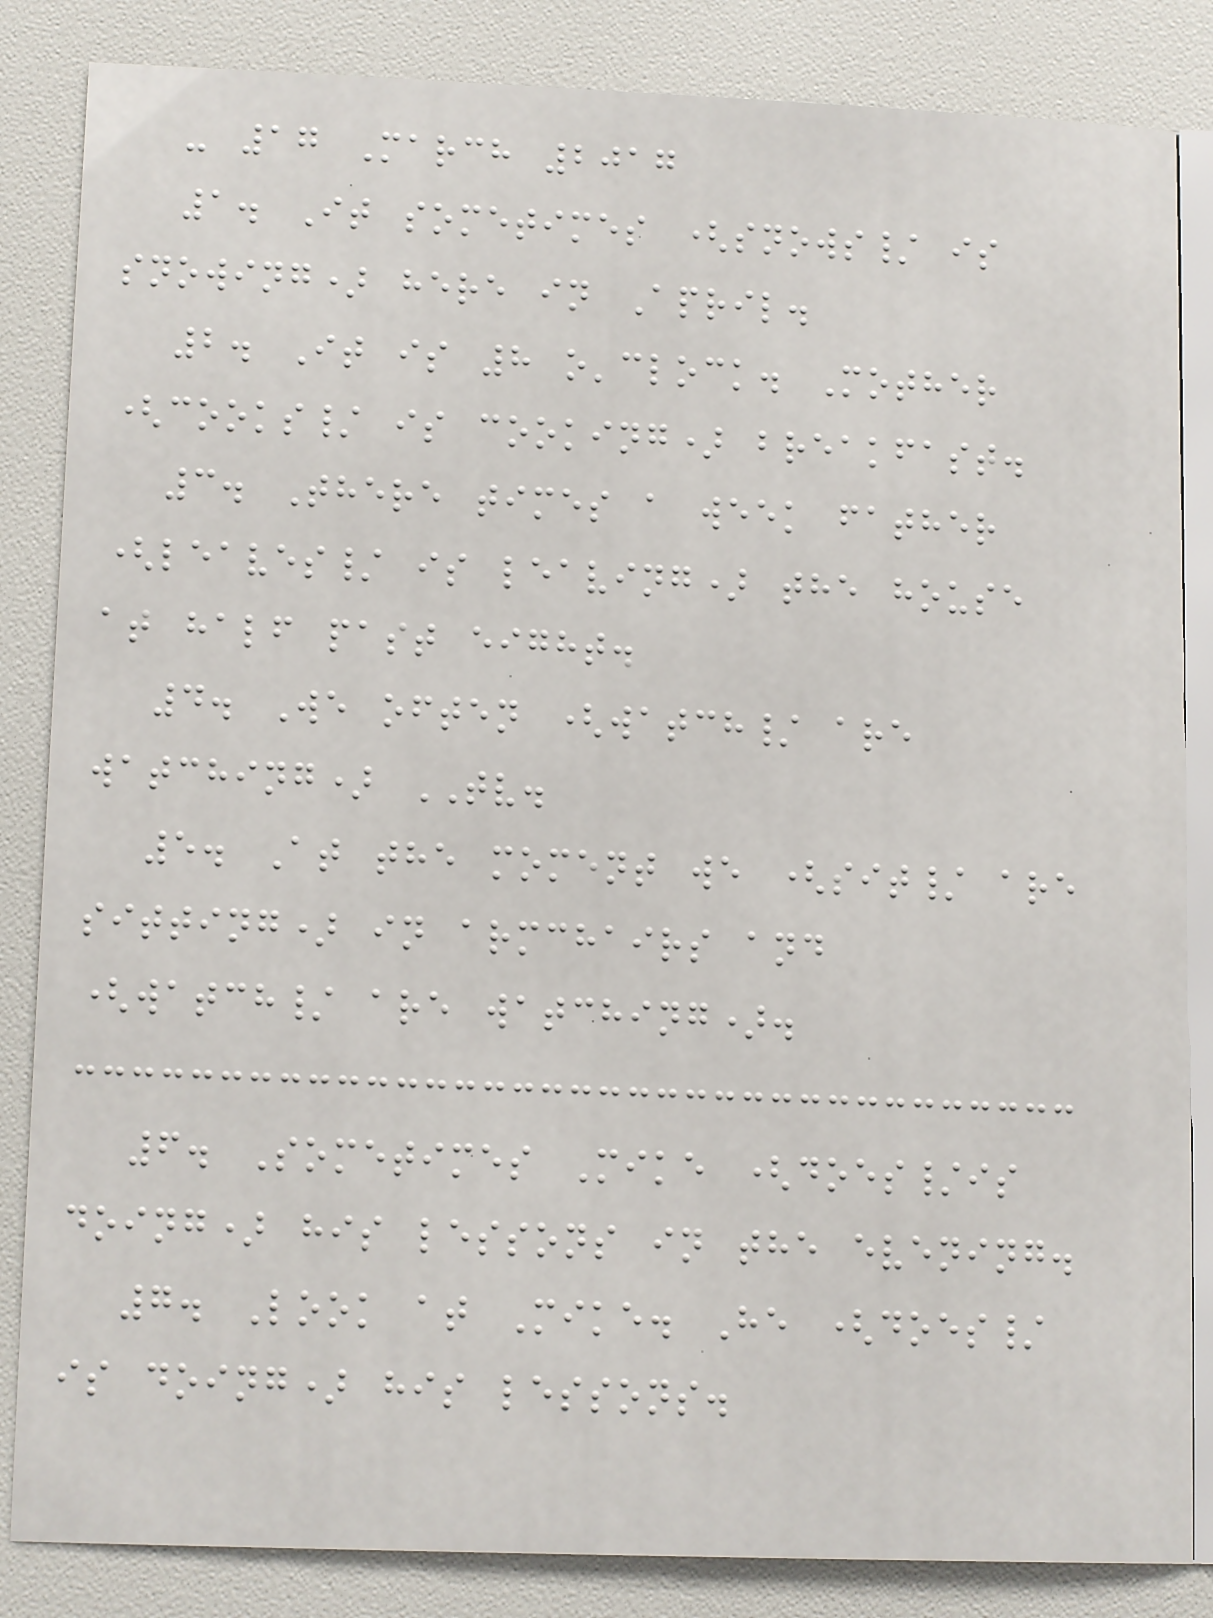- 17 March 2017
1. It sometimes (snows/ is
snowing) here in April.
2. It is 8 o'clock. Mother
(cooks/ is cooking) breakfast.
3. There times a week father
(leaves/ is leaving) the house
at half past eight.
4. We often (watch/ are
watching) TV.
5. At the moment we (sit/ are
sitting) in armchairs and
(watch/ are watching).
6. Sometimes Mike (does/is
doing) his lessons in the evening.
7. Look at Mike. He (does/
is doing) his lessons.
